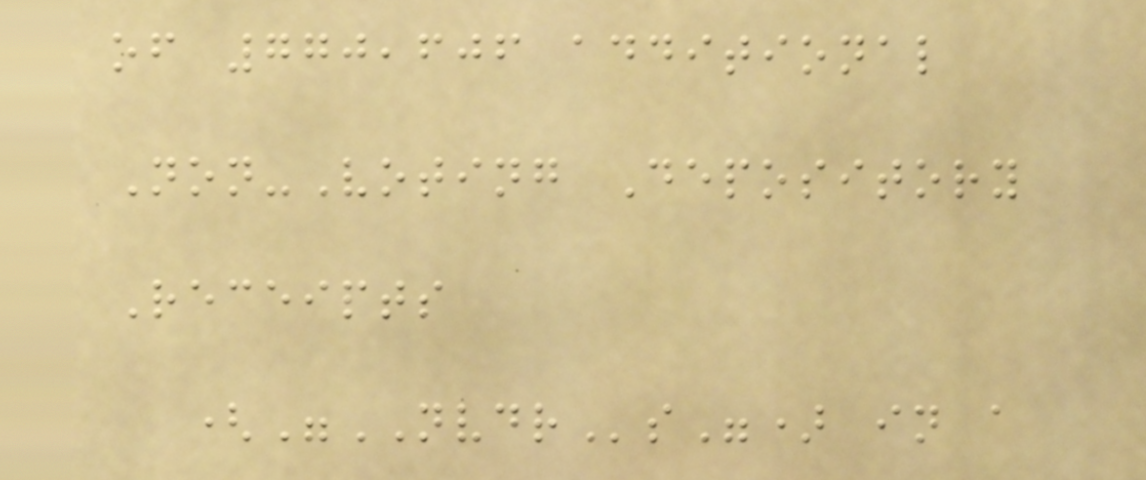of 770,606 additional
Non-Voting Depository
Receipts
("NVDRs") in a
